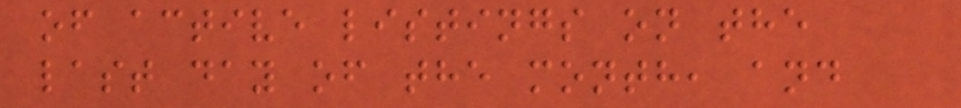of active listings on the
last day of the month, and
